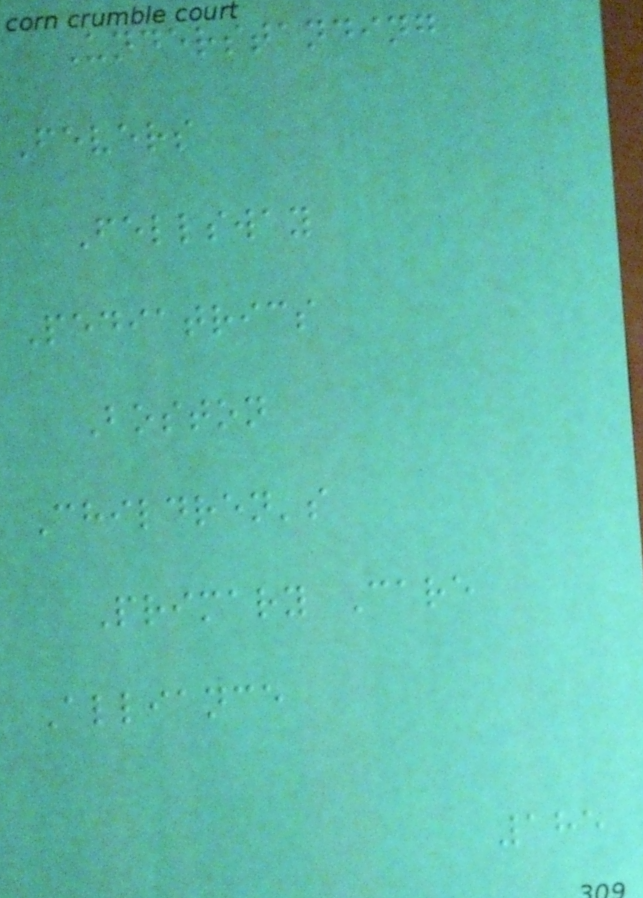Understanding
Fevers
Fellsway
Pediatrics
Boston
Children's
Primary Care
Alliance
185
